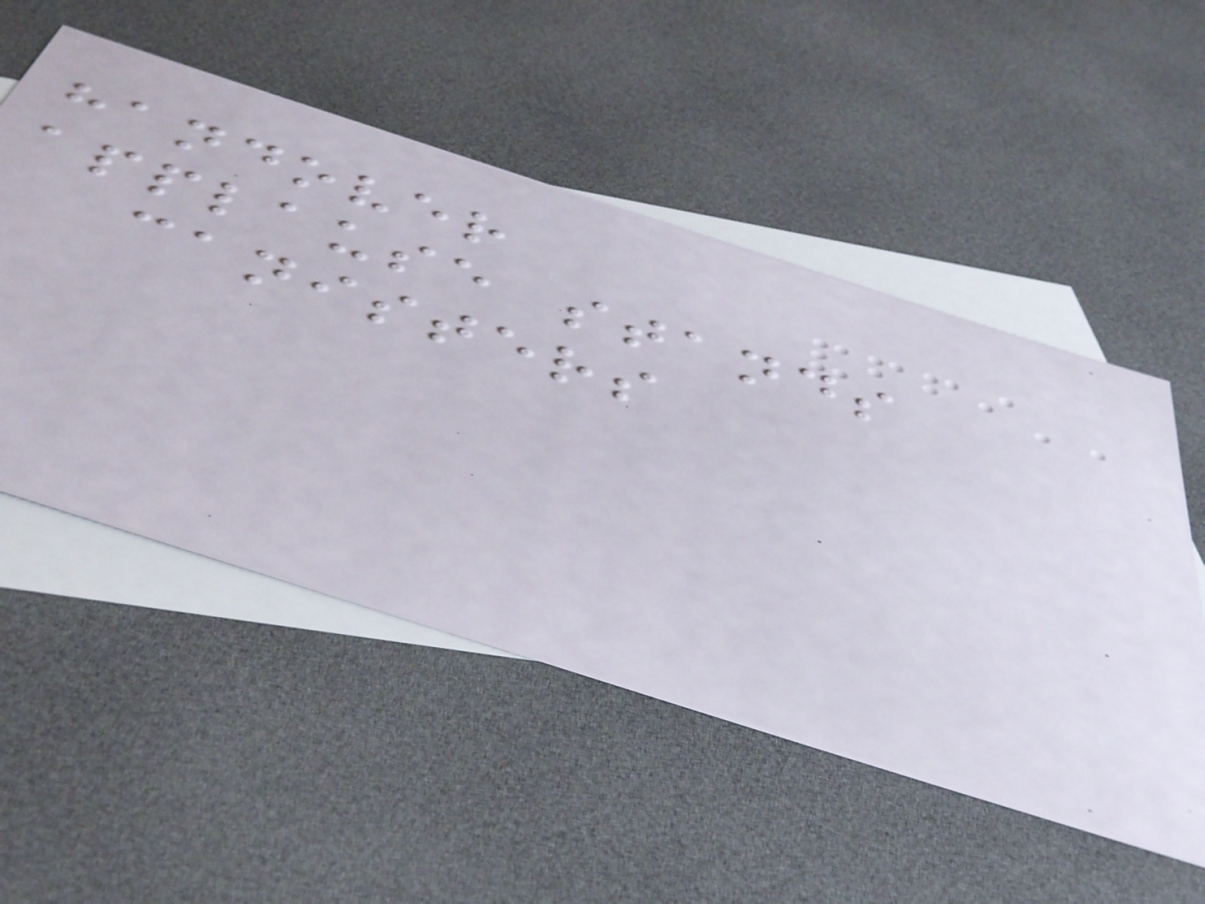handover
applause stands
canisters
